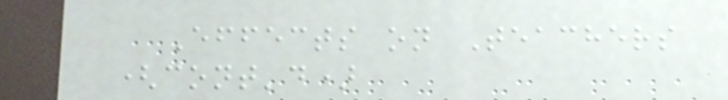Effects on Teachers
(cont'd)
